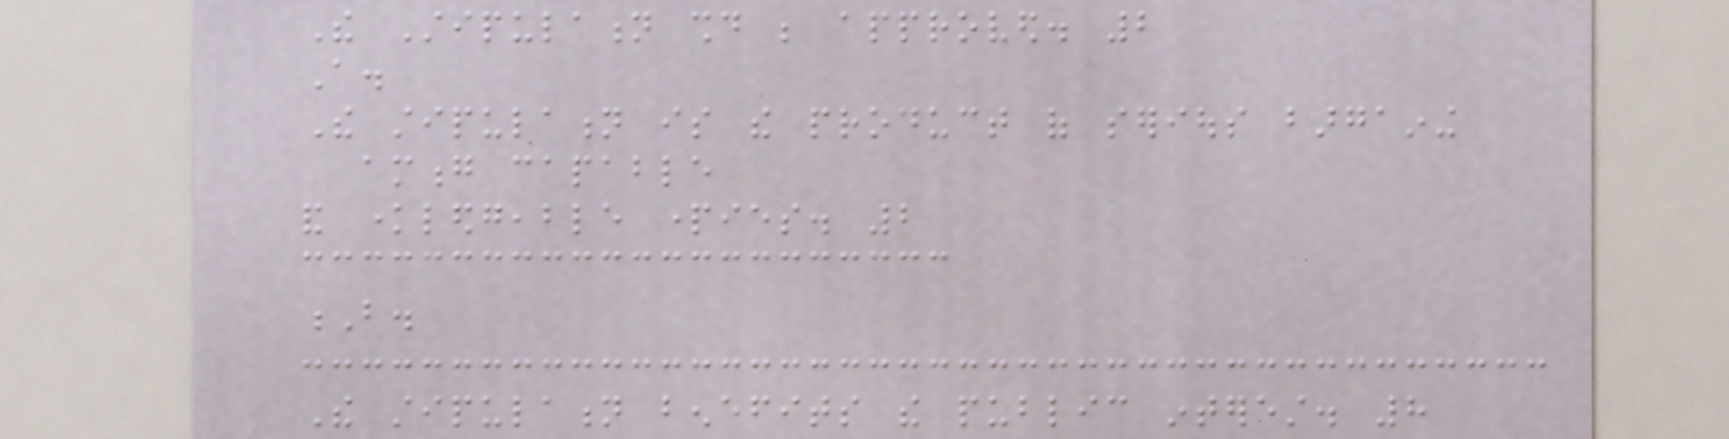The Stipulation should be approved. 2
A.
The stipulation is the product of serious bargaining
among capable
and knowledgeable parties. 2
B.
The stipulation benefits the public interest. 8
